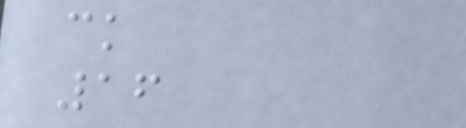ck
16
